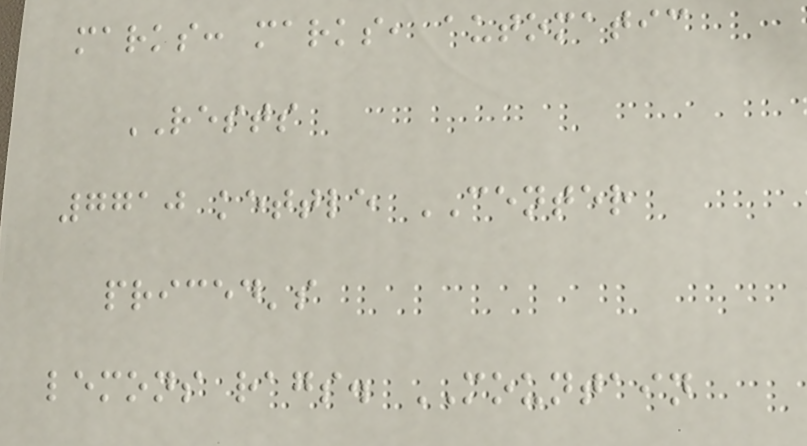marks: marks, automatic
RESTS
7710 kettle CENTER
priced's
lemons rags. MOUNTAIN
